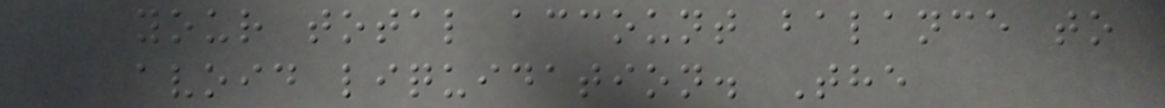your total account balance to
avoid liquidation. The
